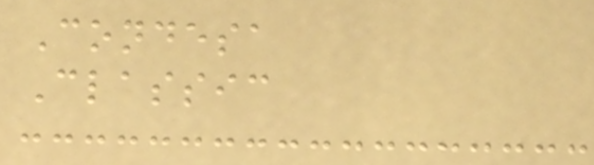Condesa
Classic
